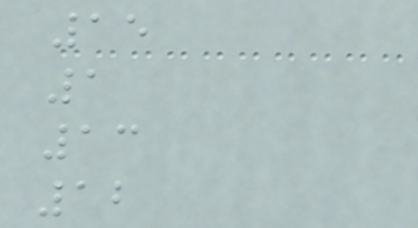15
1
13
12
